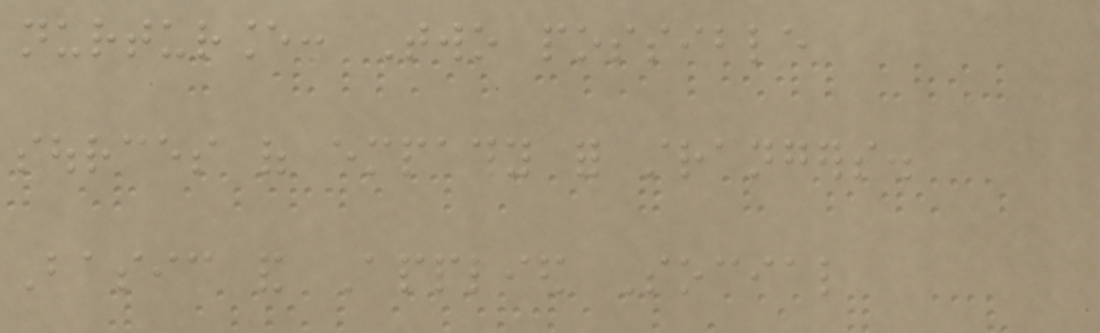nurturance: Two possible
sources of empathy for strangers.
Basic and Applied Social
